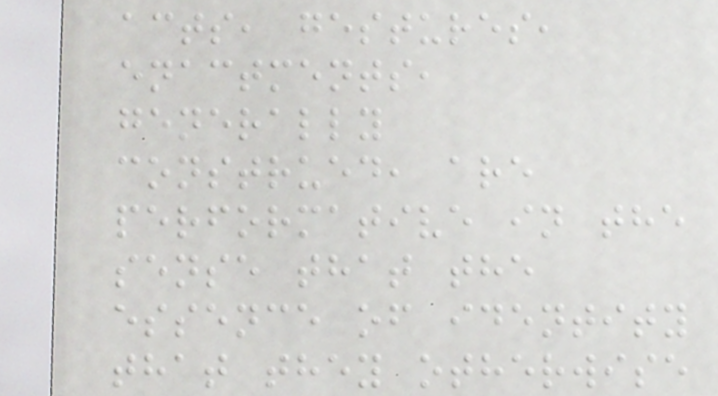acts, gestures,
enactments,
generally
construed, are
performative in the
sense that the
essence of identity
that they otherwise
